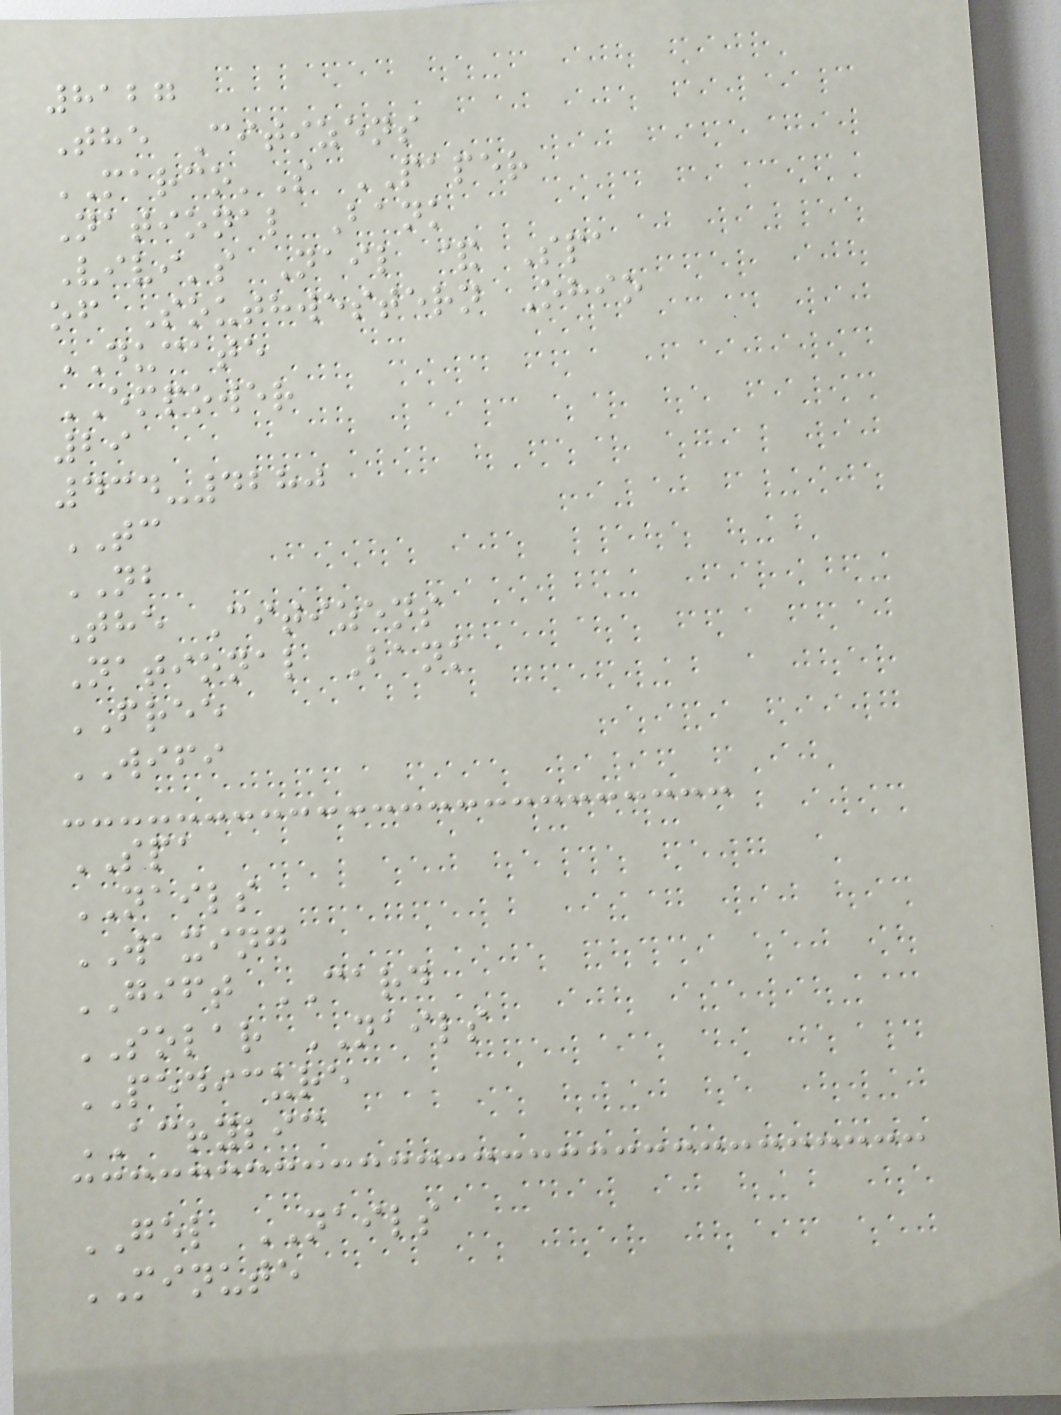8127
The Citizens
MARCO'S PAPER
National Bank
Vivi's Nail & Spa
of Southwestern Ohio
DUCATE
EMPOWER
29
434-4280
TC
NB
The Citizens
National Bank
FREE
WIFI
SPA
NAILS
WAXING
GIFT CARD
SOLAR NAILS
PEDICURE
ACRYLIC
GEL NAILS
MINUTE
